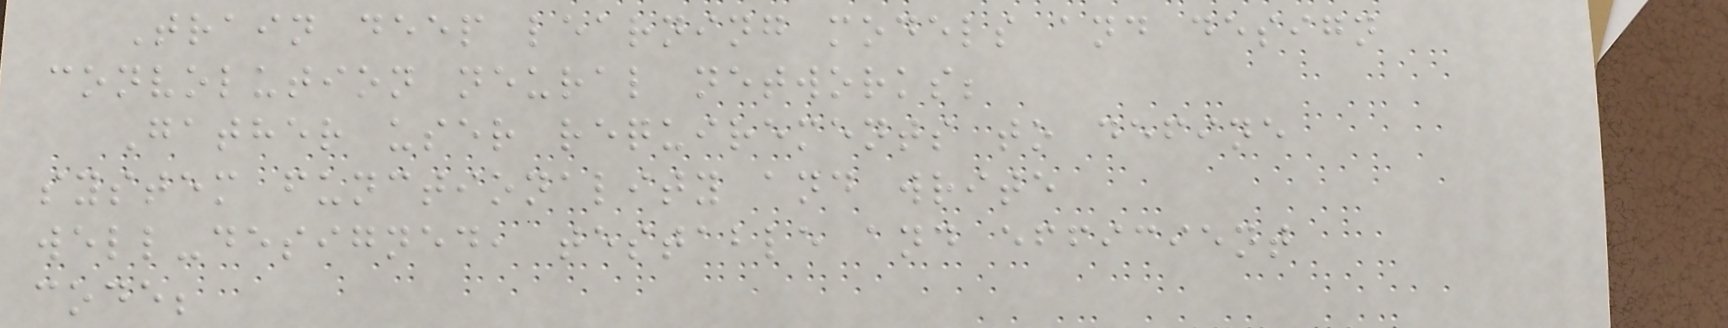Train deep learning models and design
convolution neural networks;
Gather user requirements to define
system functionality and write
well-designed, testable and efficient
code;
